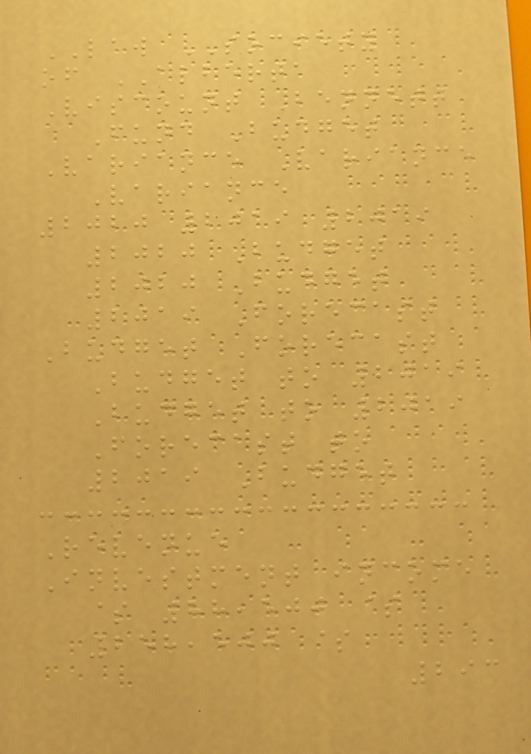LAW SOCIETY
of ALBERTA
Viscount Bennett
Fund Budget
Variance Variance
Variance
2020 2019 2019
2020 Budget
2020 Budget
2019 Forecast
Budget Forecast
Budget to 2019
Budget to 2019
Forecast to
2019 Budget
Revenue
Investment income
$ 88,500 $
258,500 $
293
